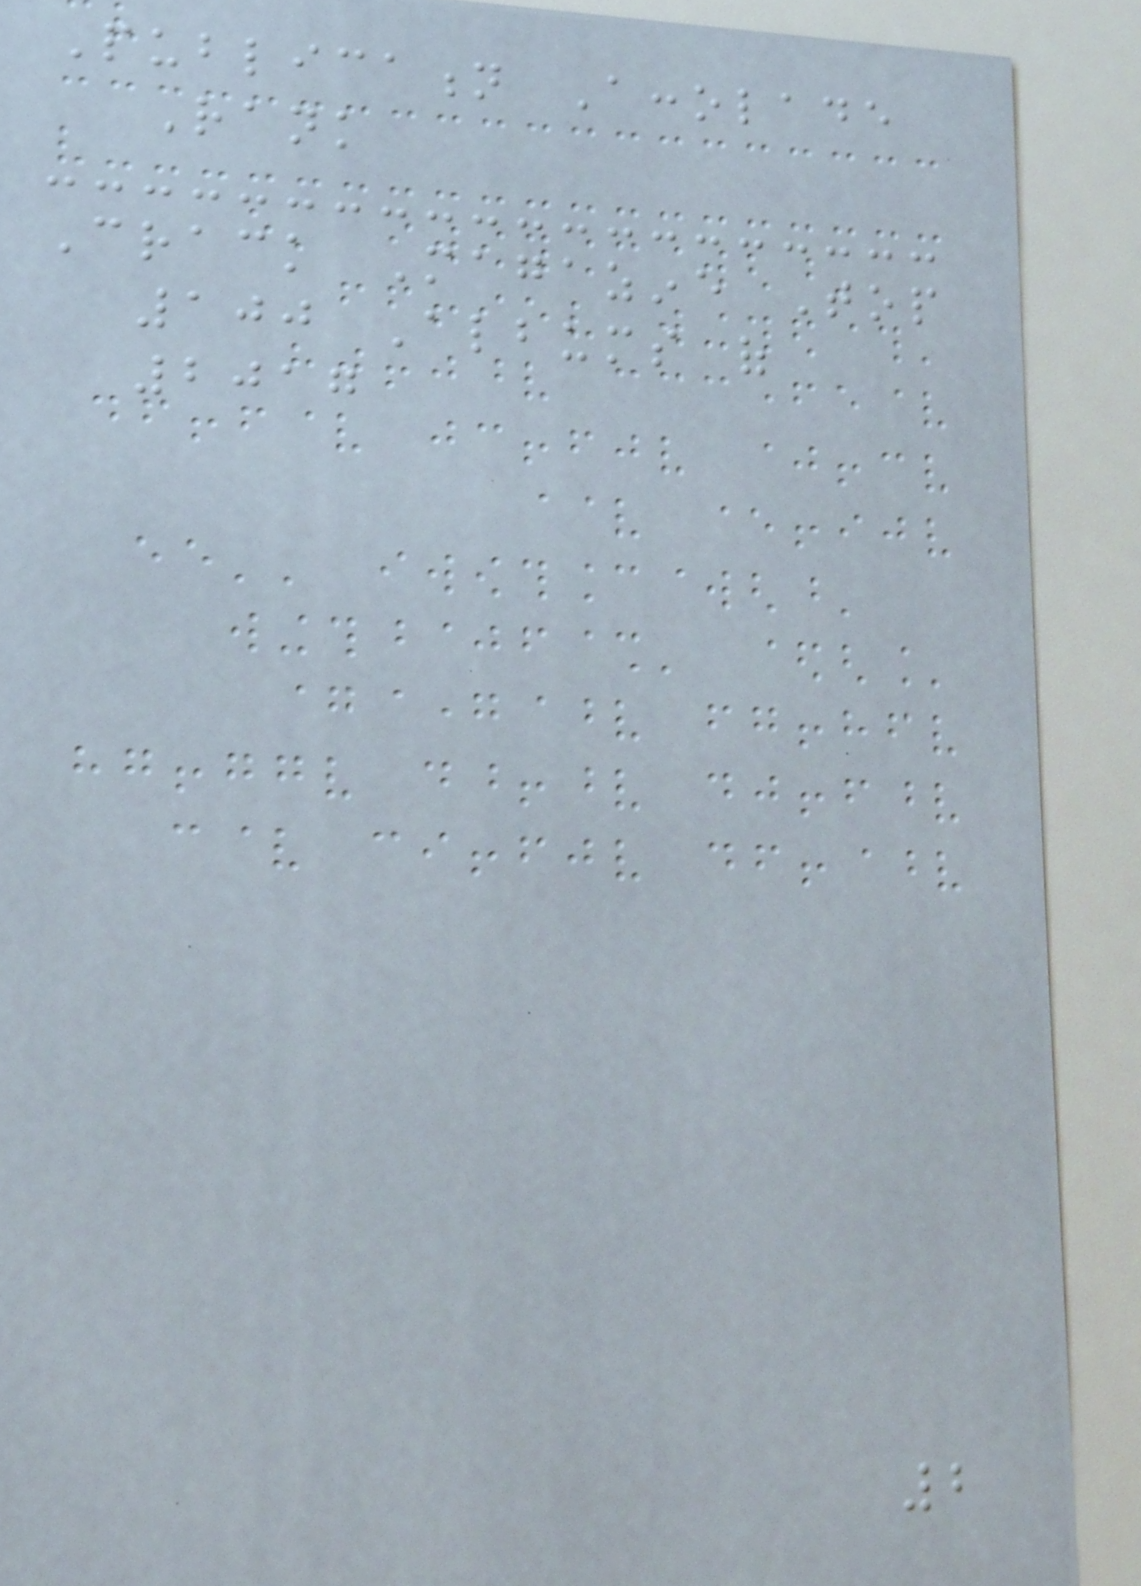Publication Accolade
Rank
Crack Magazine Top
100 Albums of
2017
2
